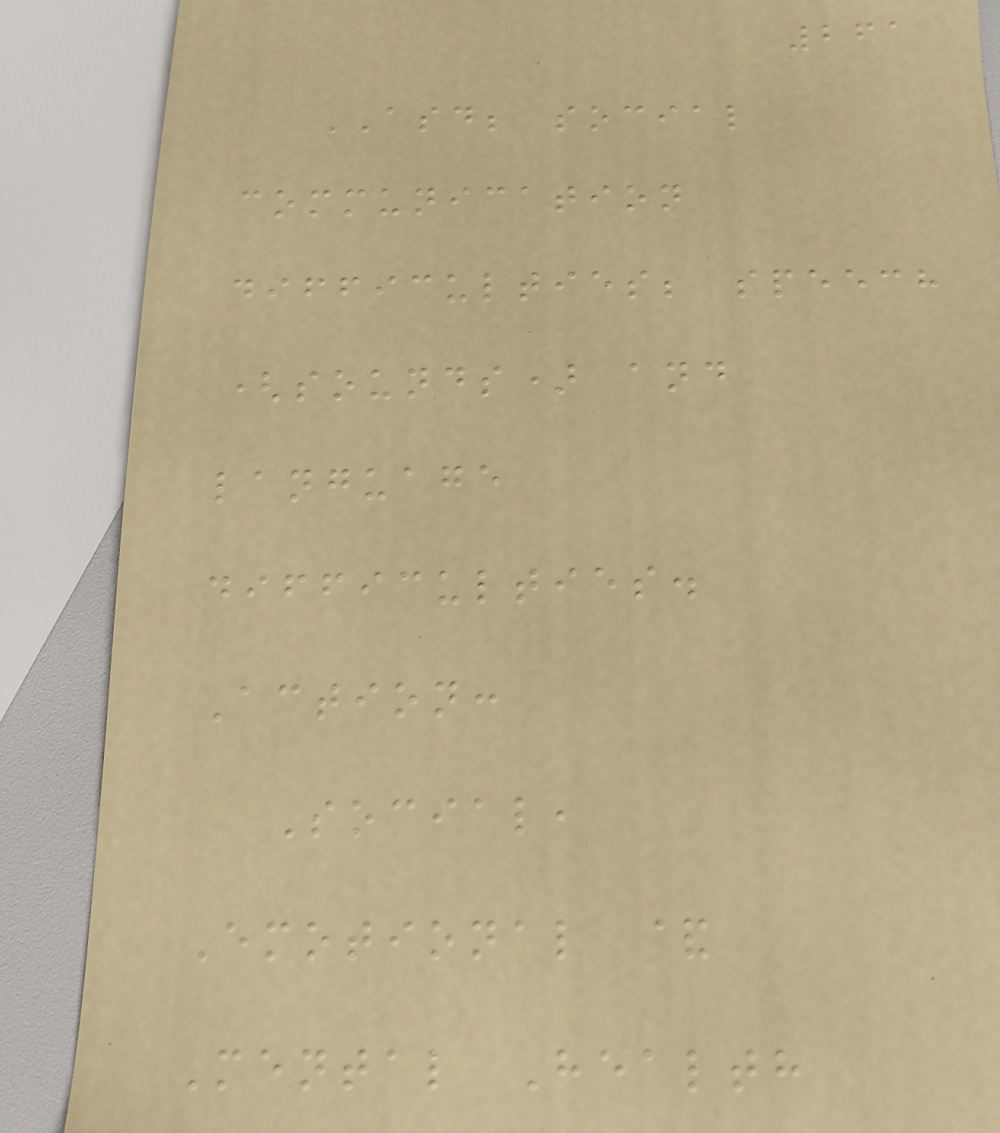261
ASD; social
communication
difficulties; speech
(sounds) and
language
difficulties.
Action:
Social,
Emotional &
Mental Health
